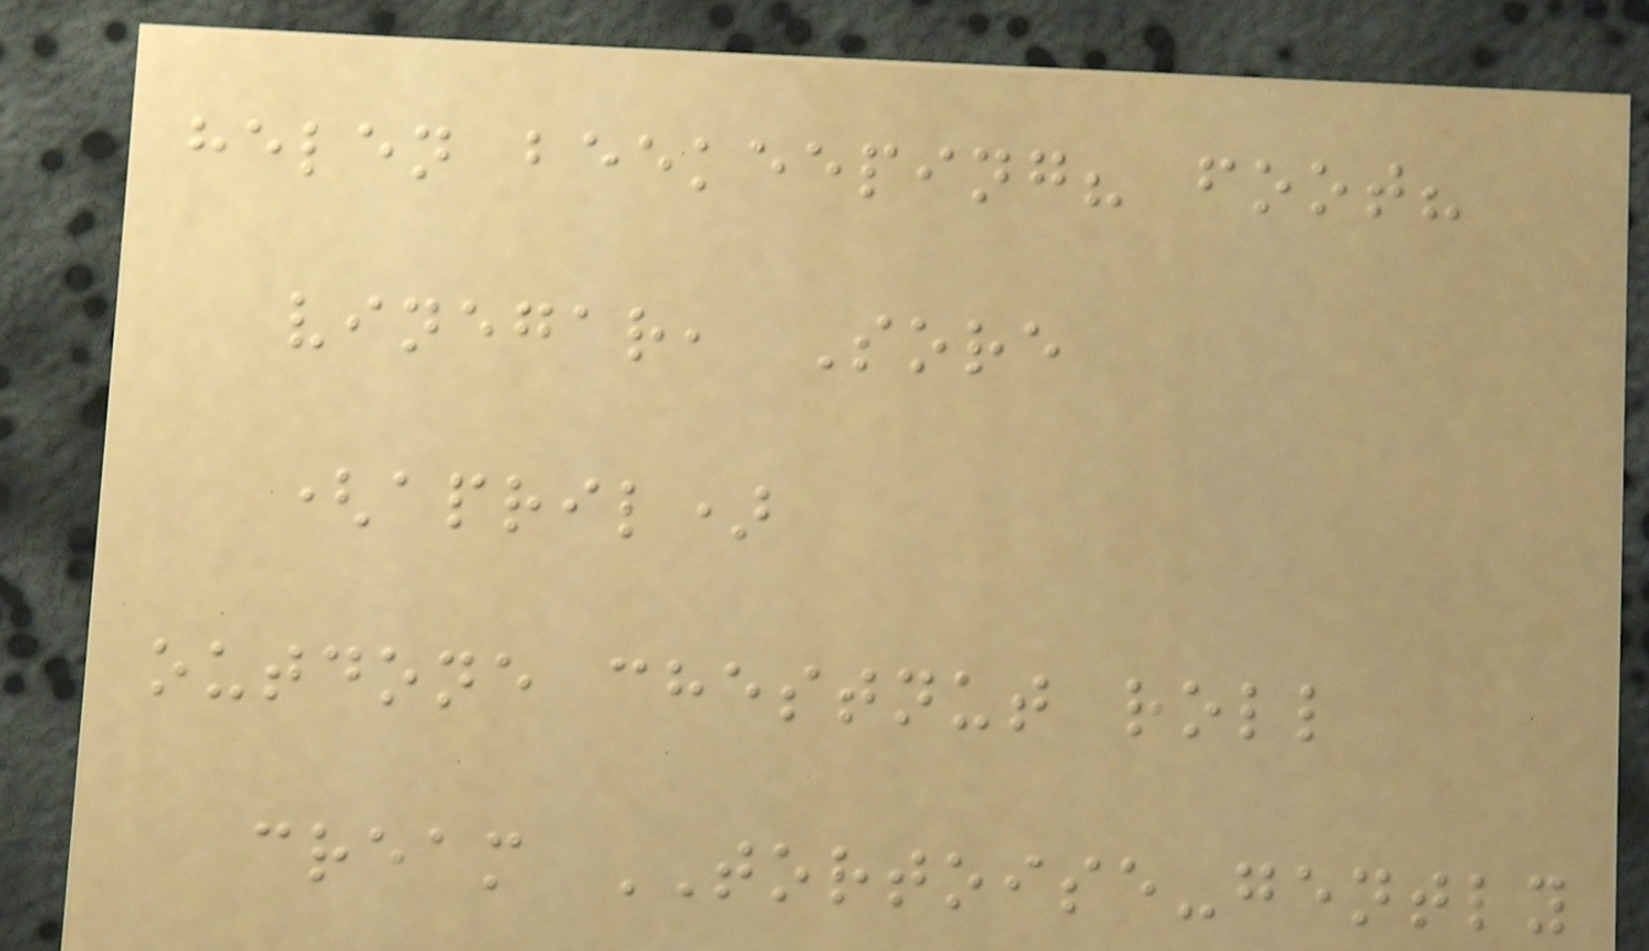helen beekeeping? foot?
vinegar, Sore
(april)
outdone chestnut roll
cream TORTOISE-gently
